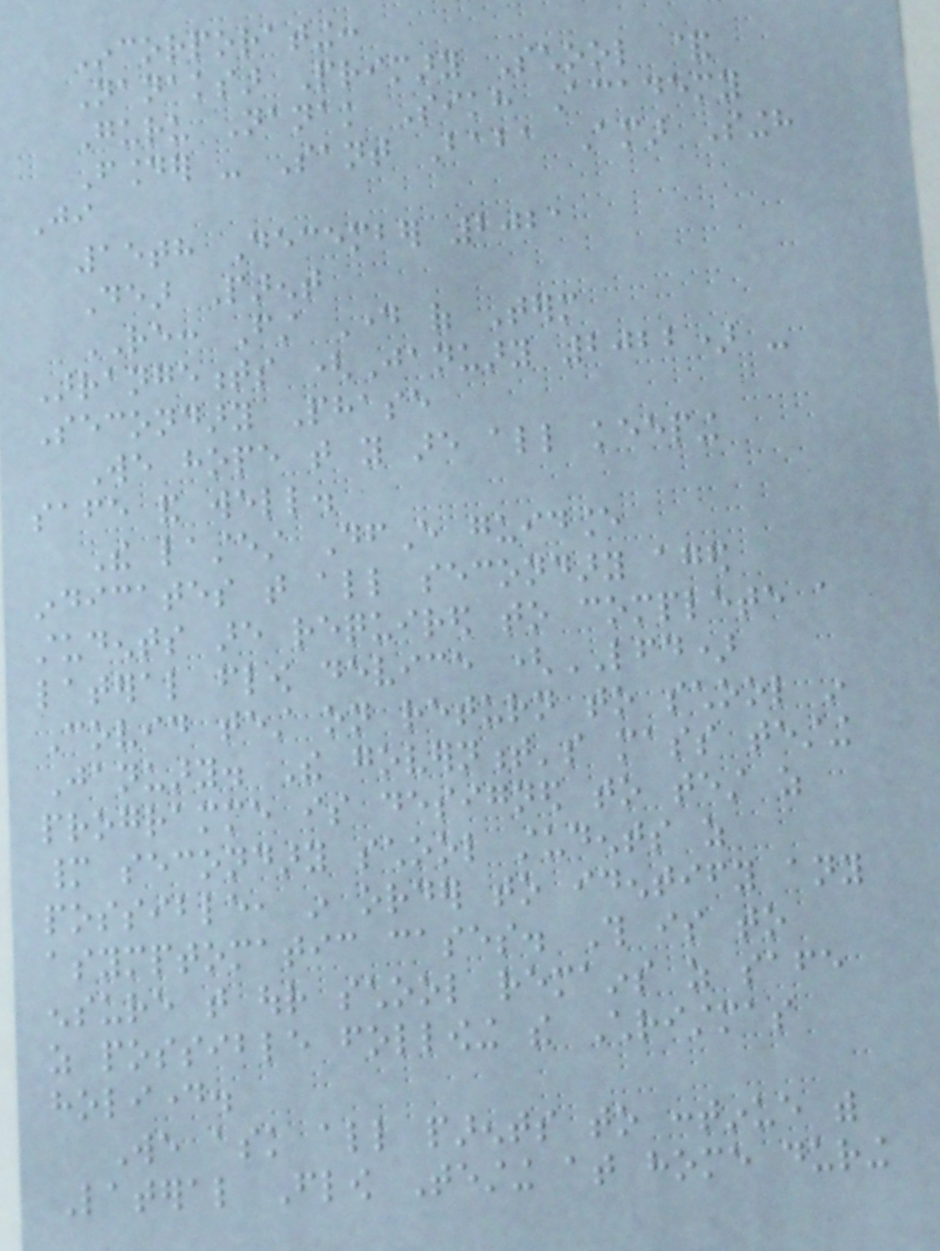Incorporating:
Nanaksar Primary School &
Guru Nanak Sikh Academy
Founder - Sant Baba Amar Singh
Ji
15th December 2021
Dear Parent
RE: First Day of Term
Arrangements (January 2022) -
Secondary Phase
We hope that you are all keeping
safe and well.
The lastest DfE guidance
indicates that all secondary aged
students are required to complete a
lateral flow device (LFD)
Covid test on return to school in
January. The government's mass testing
programme is designed to test as
many secondary school students as
possible, in order to identify any
asymptomatic cases. This is to
ensure that our school remains as safe
as possible following the Christmas
holiday.
We ask all parents to continue with
Lateral Flow Testing at home during
